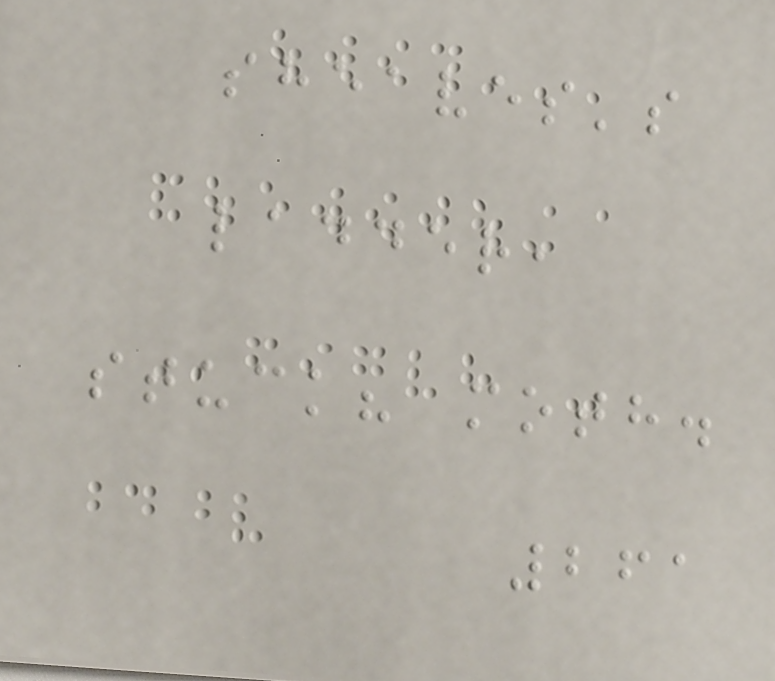sheaves's
ladder,
stuck? moth.
261
